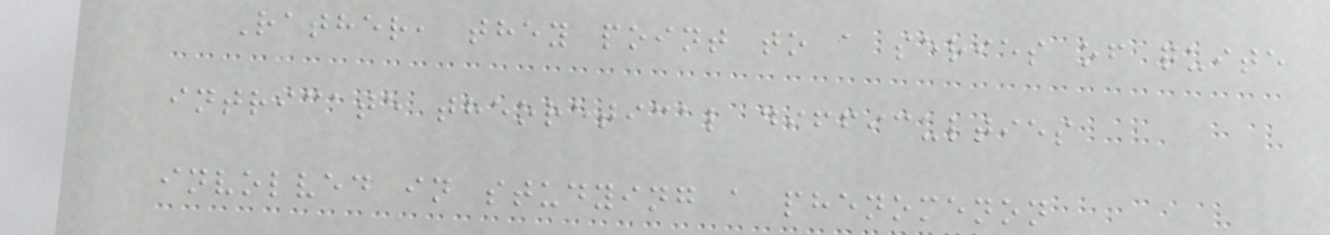Rather, they point to a series of quite
intricate theoretical difficulties
involved in studying a phenomenon
